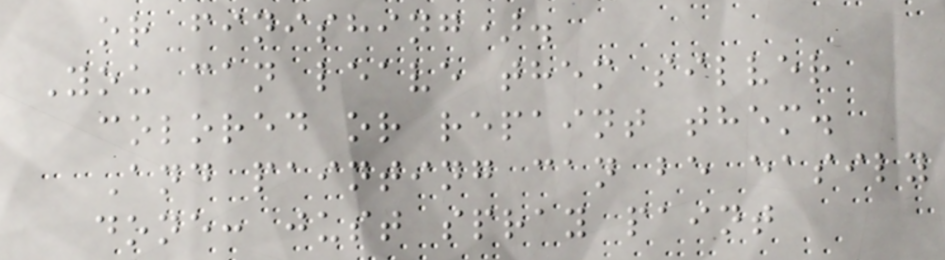or finishing).
You can leave them silver
colored or repaint them.
And painting can be easily
done: just spray paint
